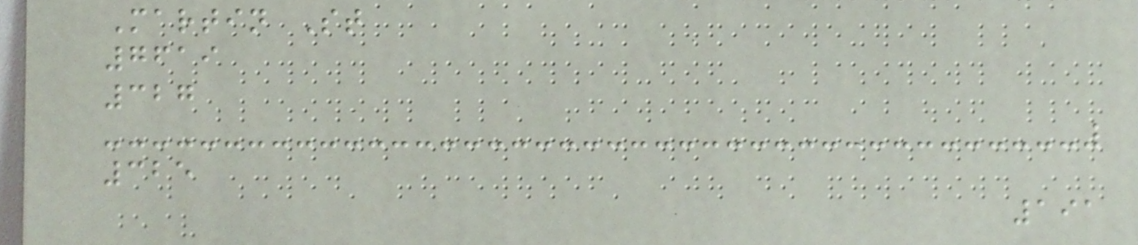Martin St
7619
327
325
191
